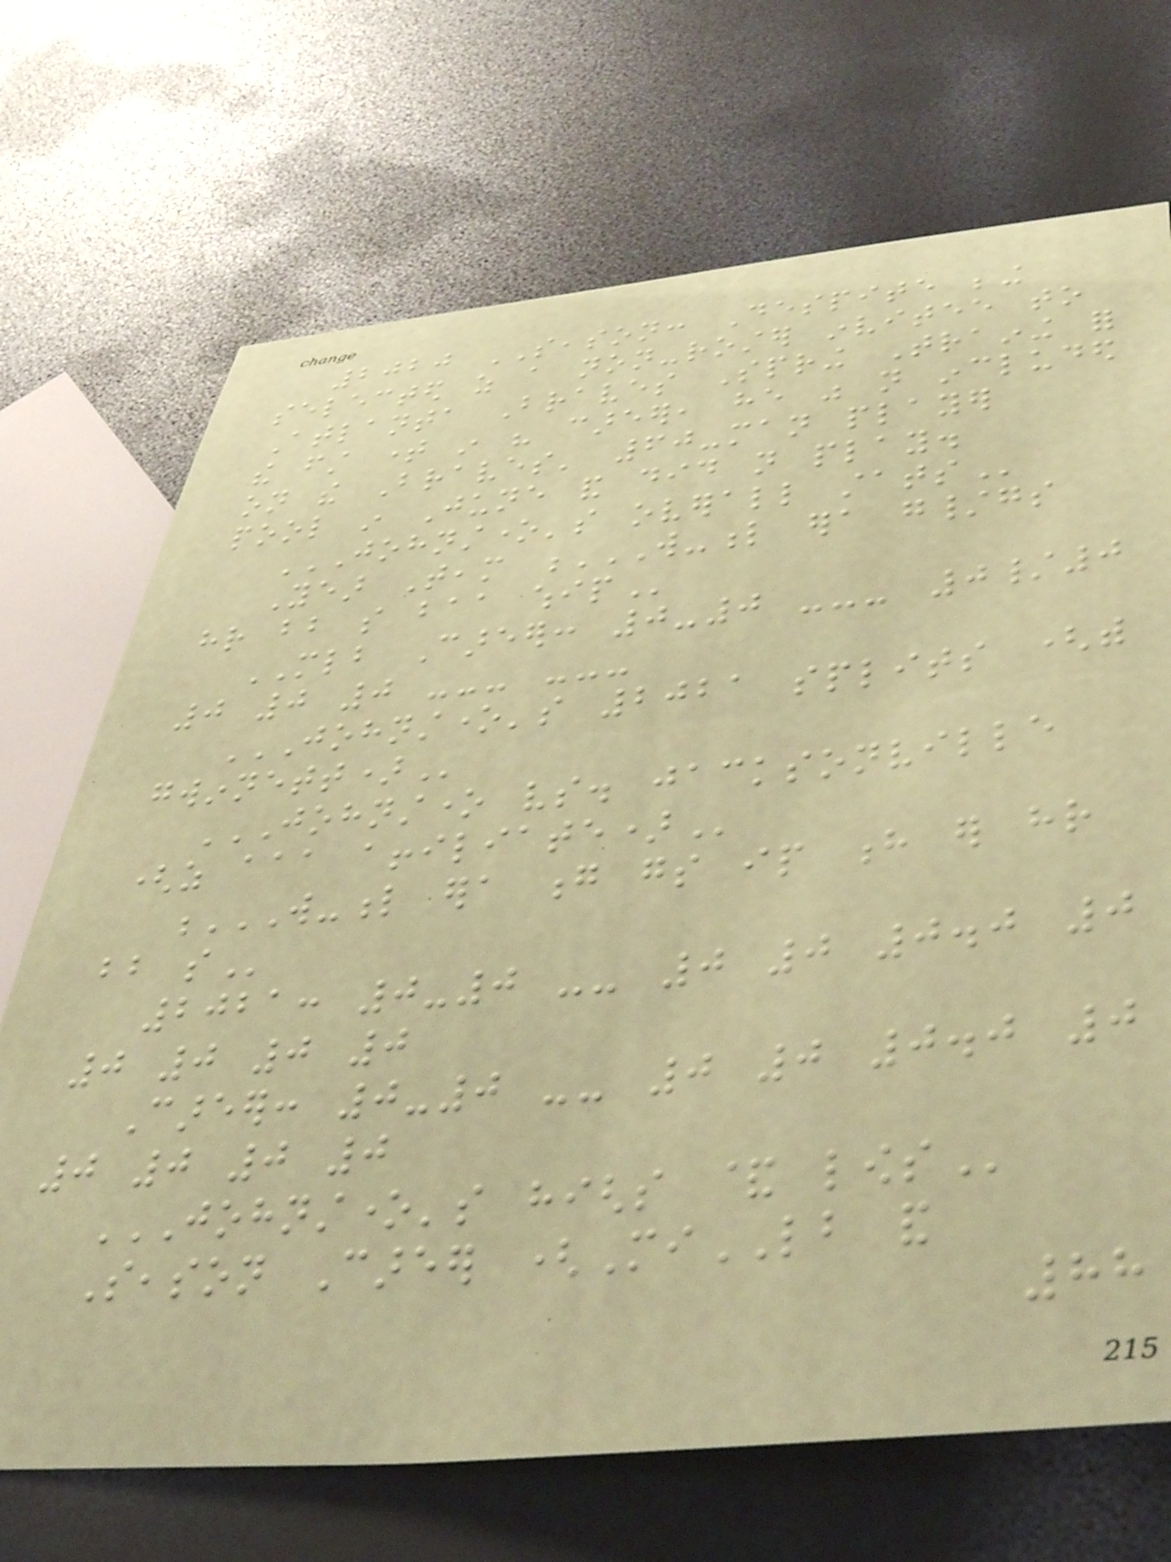2020 SEASON: Despite being
selected as a non-roster invitee to
Atlanta Braves Spring Training for
the first time in his career, he was not included
on the Braves' 60-man player
pool in June and did not play.
JOHNSTONE'S OVERALL STATS
Year Team W-L ERA G/GS
HR BB SO BAA WHIP
MLB Career: 0-0 --- 0/0
0 0 0 --- ---
JOHNSTONE'S 2021 SPLITS (WITH
GWINNETT)
JOHNSTONE VS. JACKSONVILLE
(AS AAA AFFILIATE)
W-L ERA G GS IP H ER HR
BB SO
2021: 0-0 -- 0 0 0.0 0
0 0 0 0
Career: 0-0 -- 0 0 0.0 0
0 0 0 0
JOHNSTONE'S HIGHS & LOWS
Season Career (MiLB and
88
